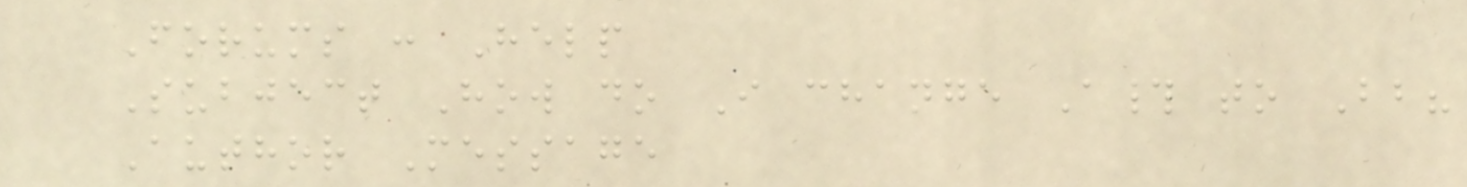Forums : Help
Subject How do I change A# to Bb?
Author Message
